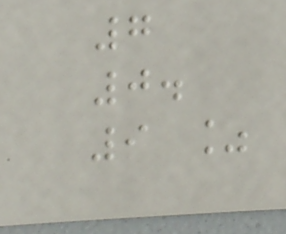7
0.
9 %
